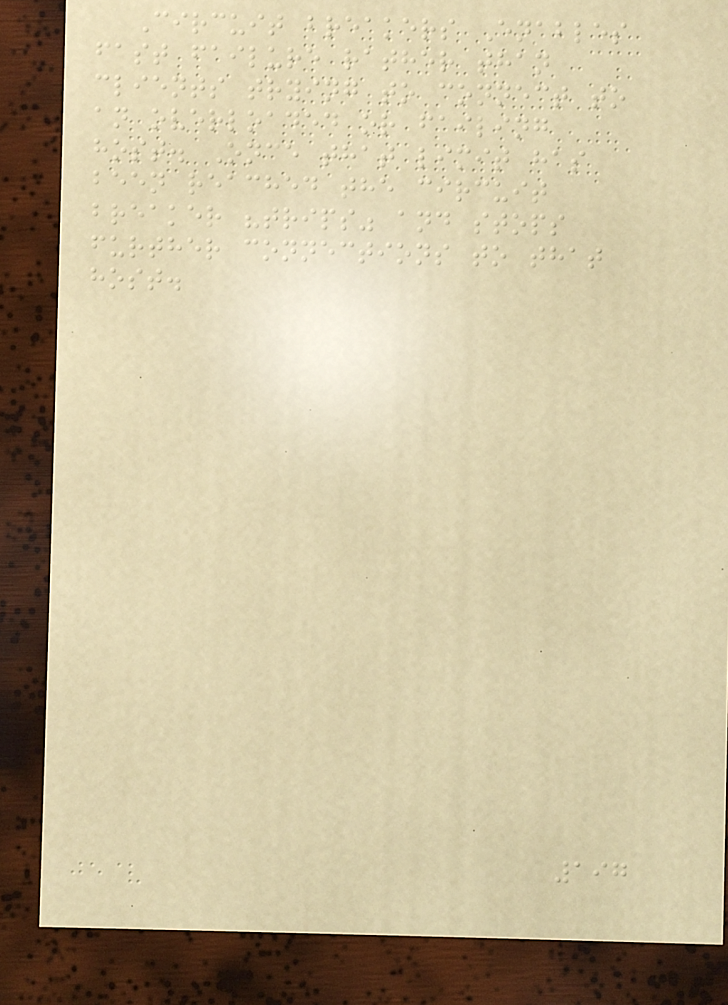Circuit breakers Enables
fast failure rather than
clients trying to connect to
an overloaded or failing
host. Once that limit has
been reached the circuit
breaker "trips" and stops
further connections to that
host.
197
